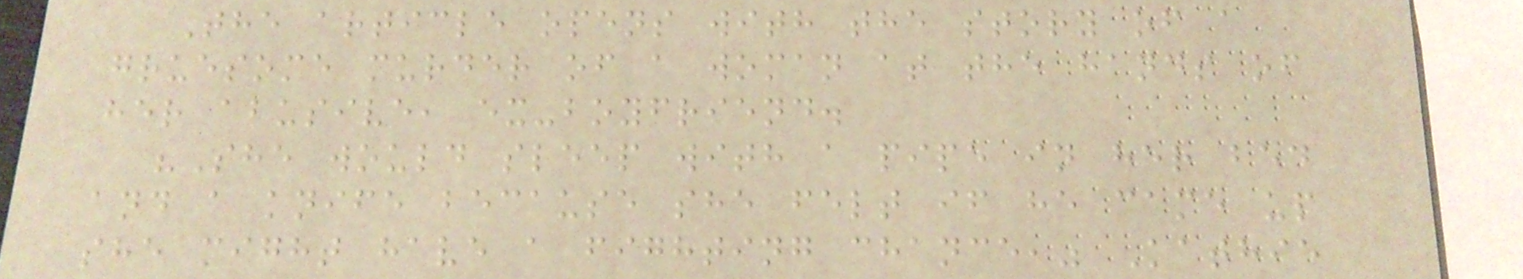The article opens with the story of a
gruesome murder of a woman at the hands of
her abusive, ex-boyfriend.
"She would sleep with a pipe in her bed
and a knife because she felt if he came up
she might have a fighting chance," Kathie
